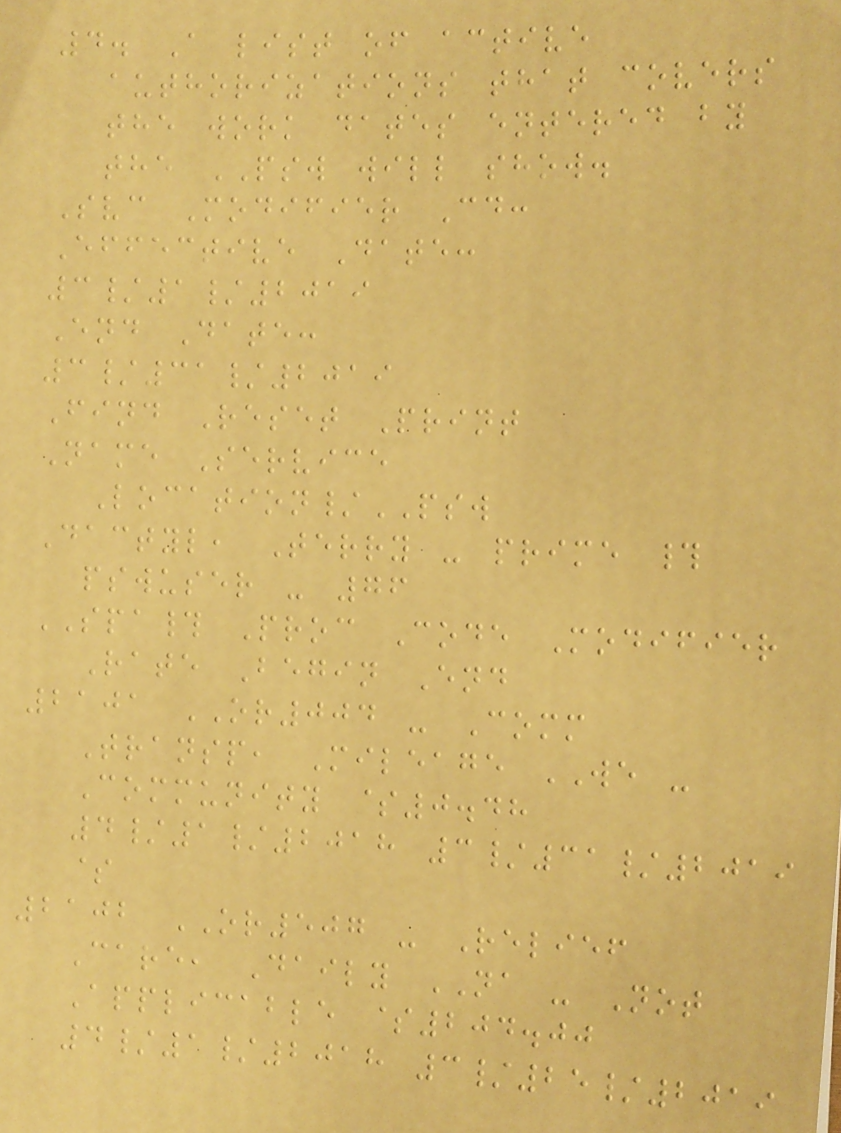4. A list of active
authorizations that covers
the work dates entered by
the PSW will show.
Svc Modifier Cd:
Effective Date:
3/1/2019
End Date:
3/31/2019
Find Reset Print
Name Service
Location/PSW
Dactyl, Terry - prime #
pswuser - 76
SPA# Proc Code Modifier
Rate Begin End
2101 OR004 - Comm
Transp, Mileage WE -
Community $0.48
4/1/2018 3/31/2019
$
2102 OR507 - Relief
Care, Daily NA - Not
Applicable $204.00
4/1/2018 3/25/2019
